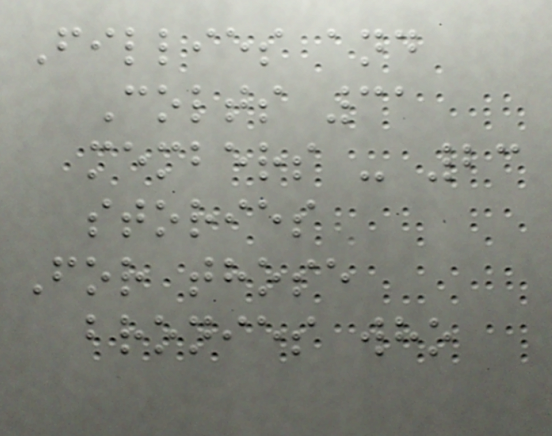Fillies and
Colts 31
members - 23
stories
For those
bronies who
